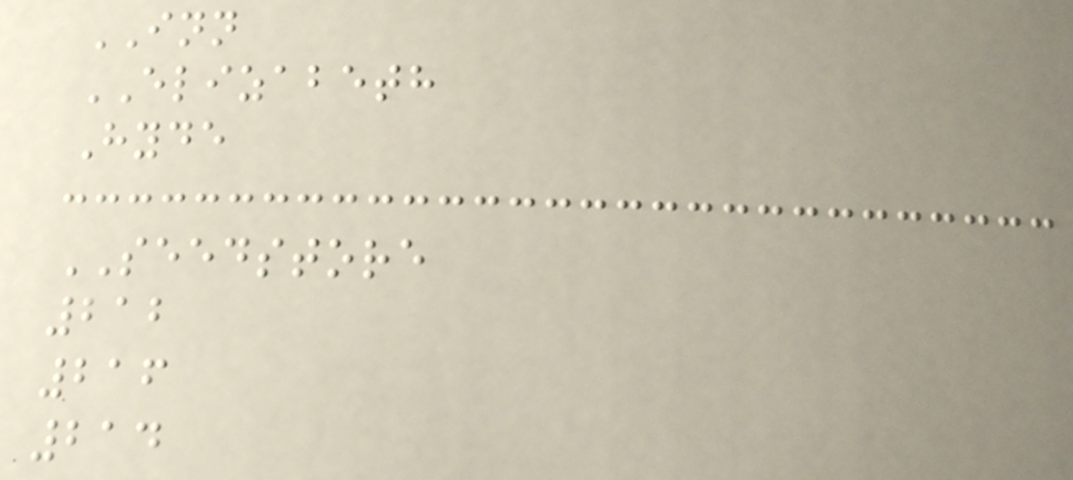INN
ELIZABETH
Hyde
SEEDSTORE
212
216
214
